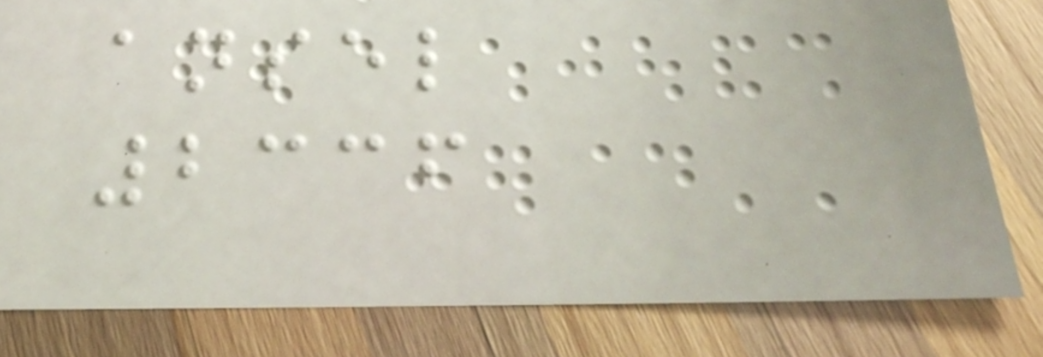ansel
2336
